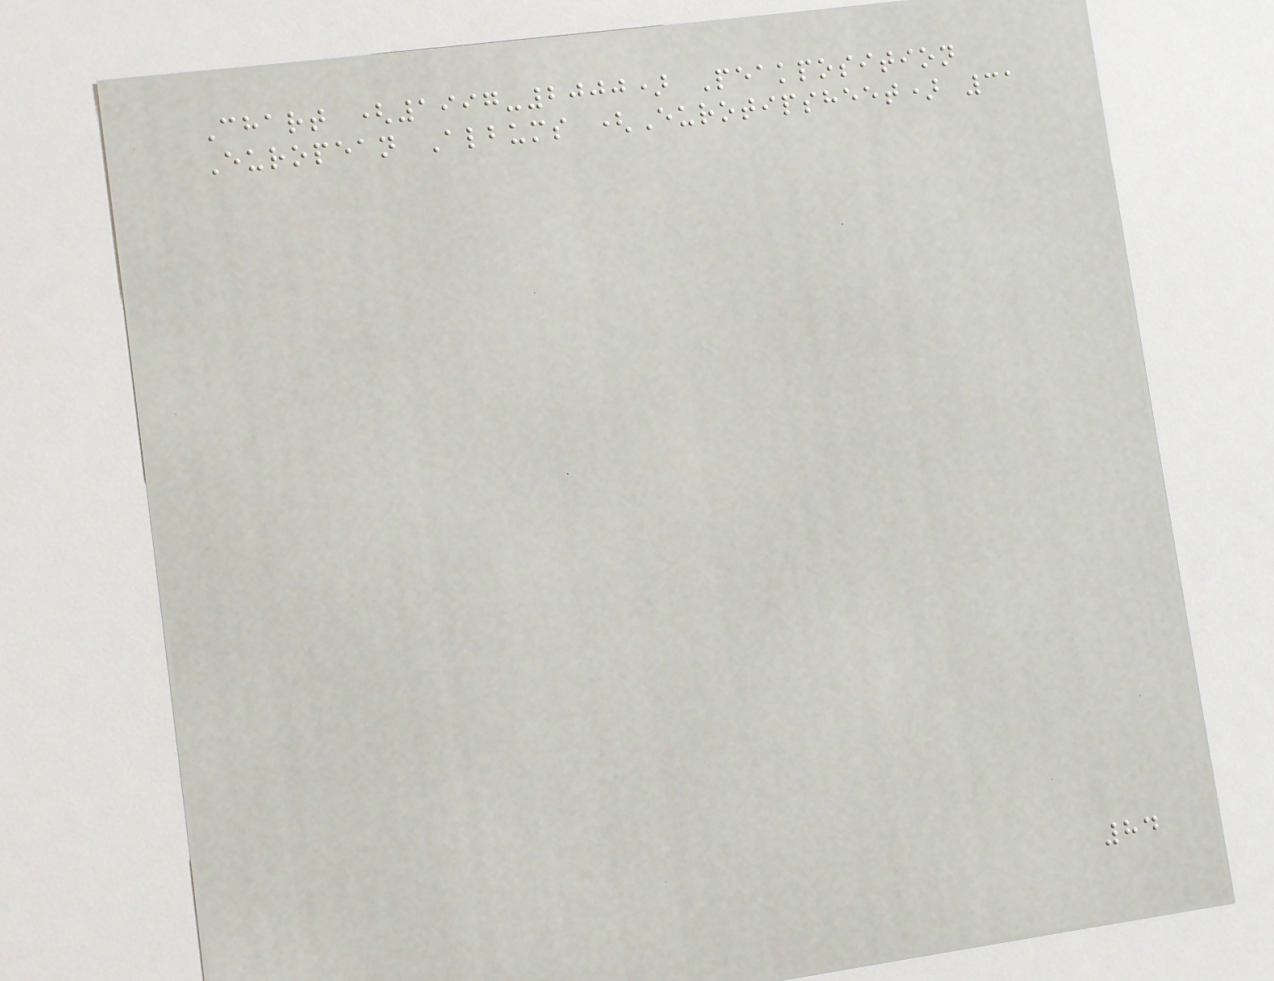Chart (1997-2000) Peakposition
European Albums (Eurotipsheet) 31
84
